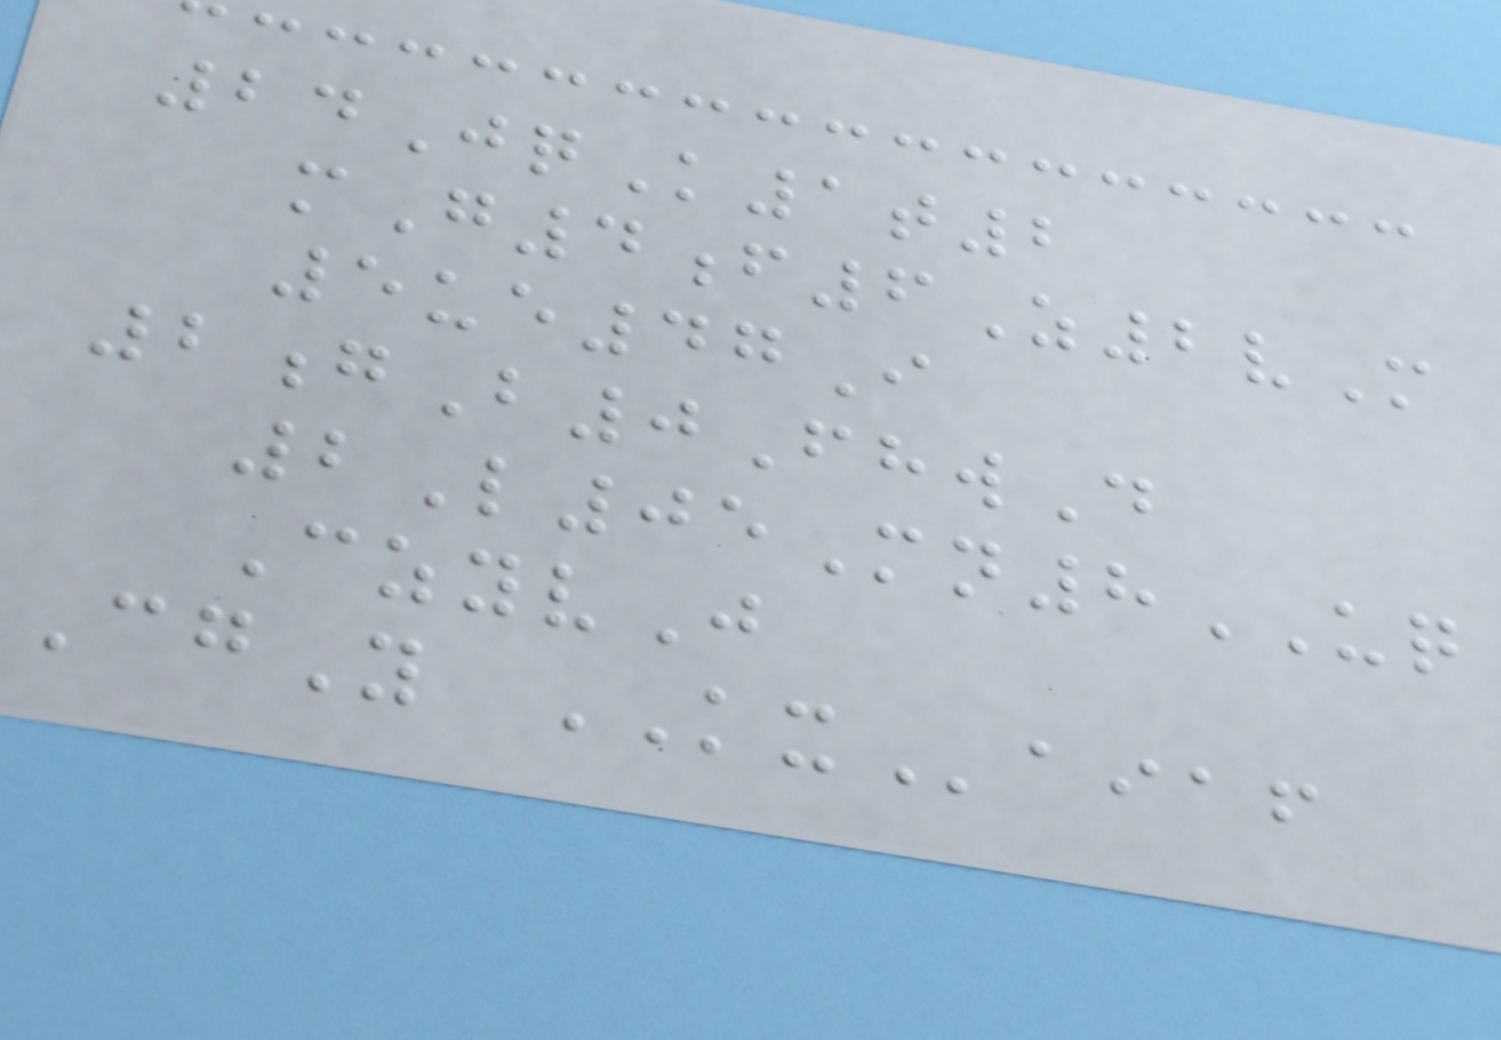24JqK1t2
mG4f6Z2vM
5ue47I
2gB0FhwD
2L05Mn8UQ
CzyvJ
CgY KXaiaf
